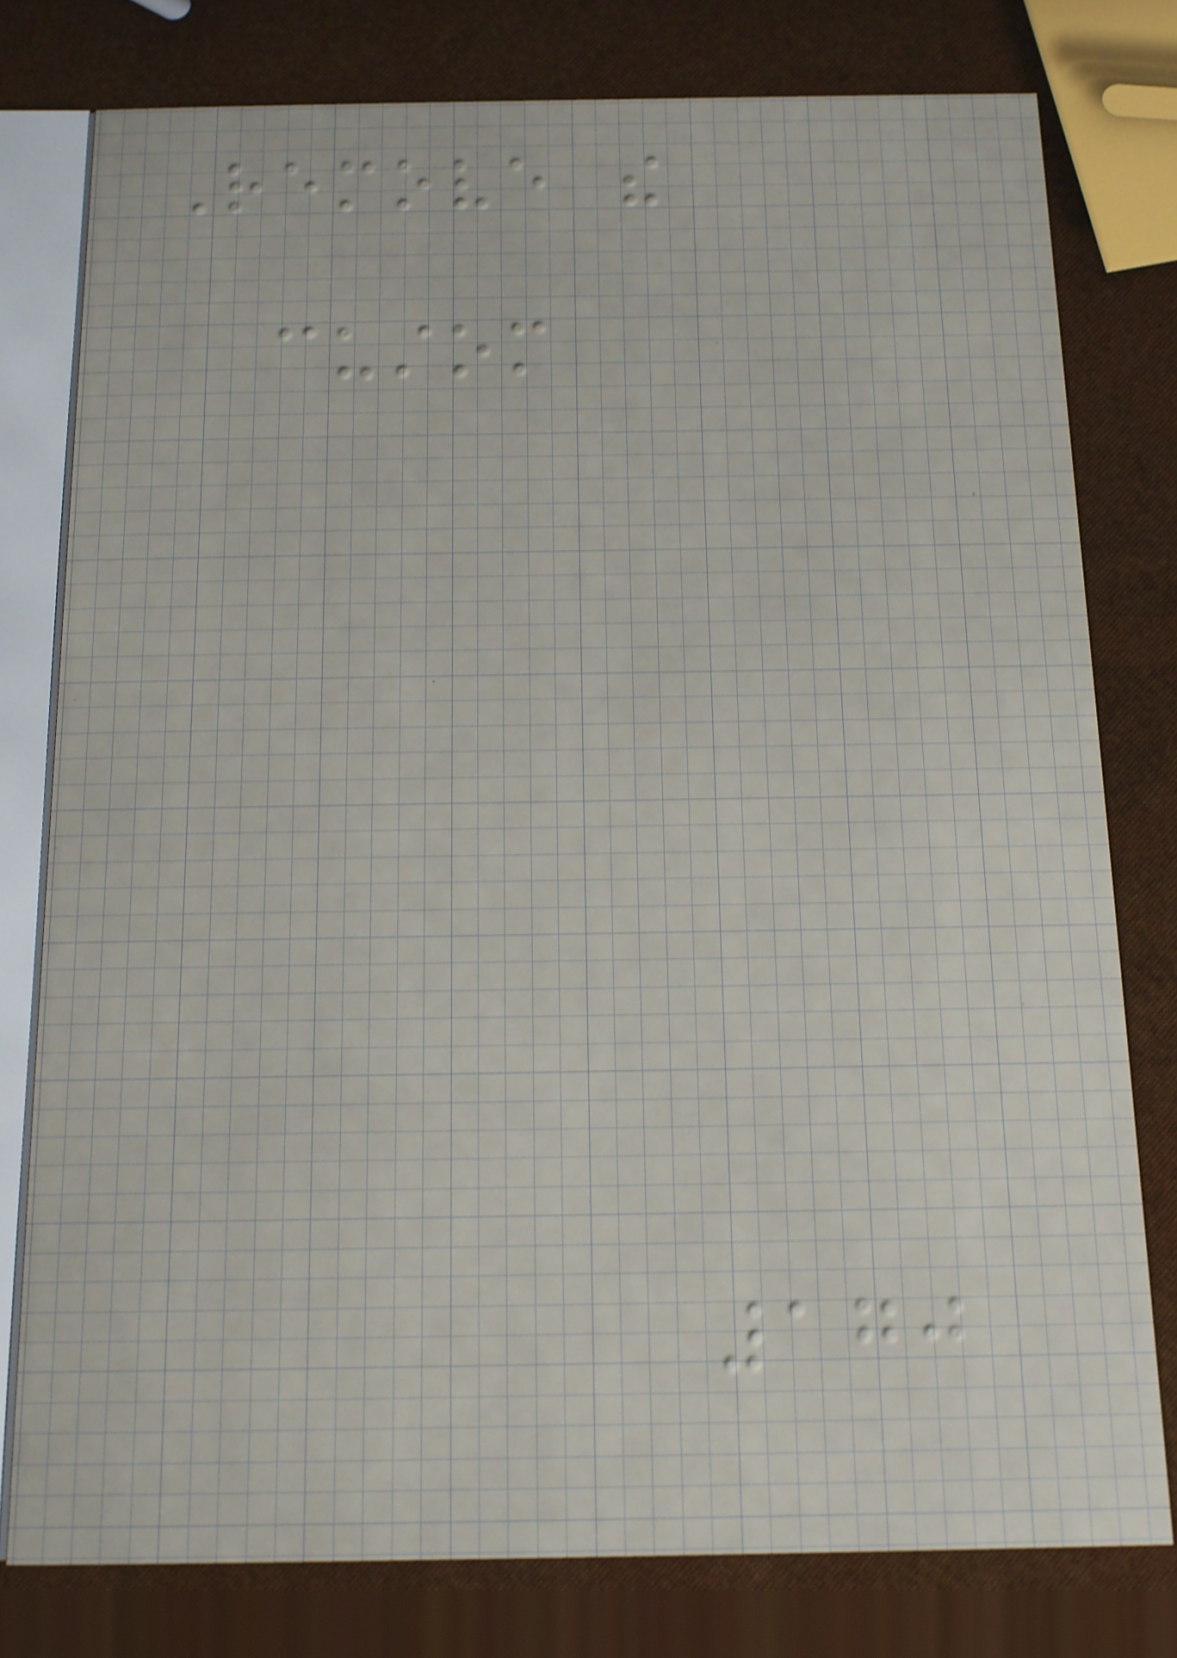Remove the
custom
170
